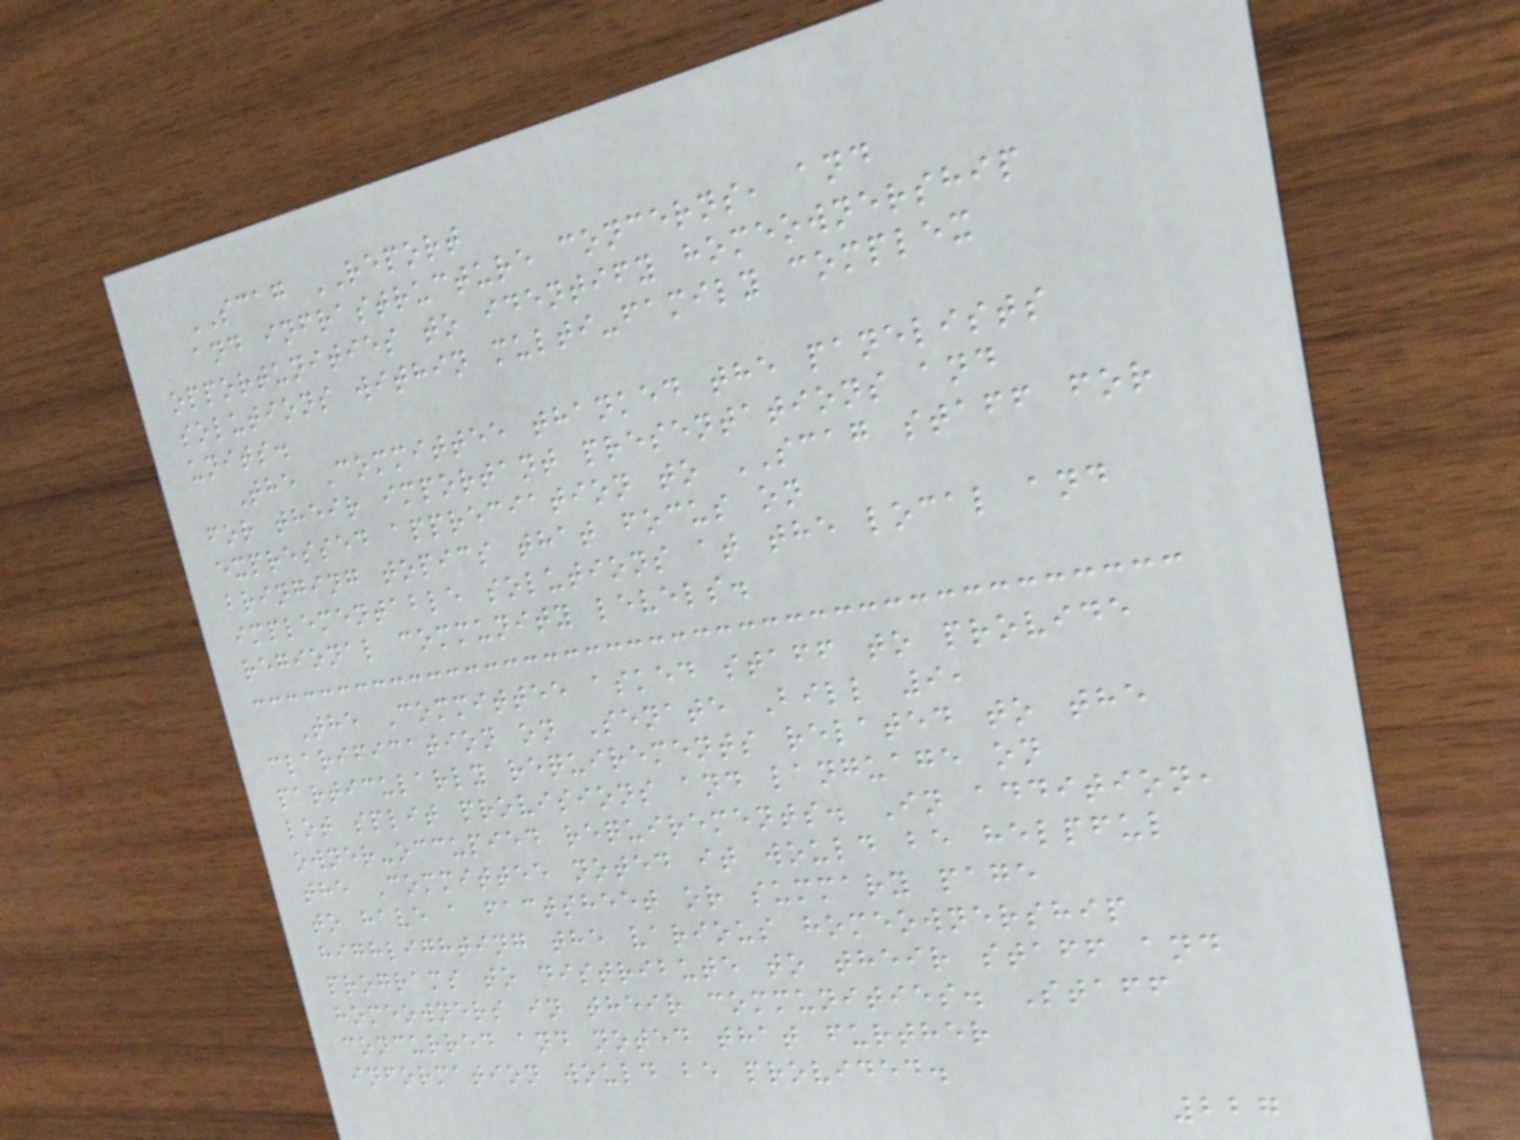SCAG REPORT
and infrastructure concerns, and
opportunities to identify homeownership
solutions within multi-family complex
units.
The Committee thanked the panelists
for their important presentations and
expressed appreciation to SCAG staff for
bringing topics that focus on
implementable solutions at the local and
regional community levels.
The Committee asked staff to provide
clarification on Senate Bill 9,
particularly requirements related to the
lot split provisions and language on
owner-occupied requirements. In addition,
the Committee noted it would be helpful
to have a factsheet or summary page
highlighting the various homeownership
programs to distribute to their staff and
homeowners in their communities. Staff
concurred and noted that further
information would be provided.
227
